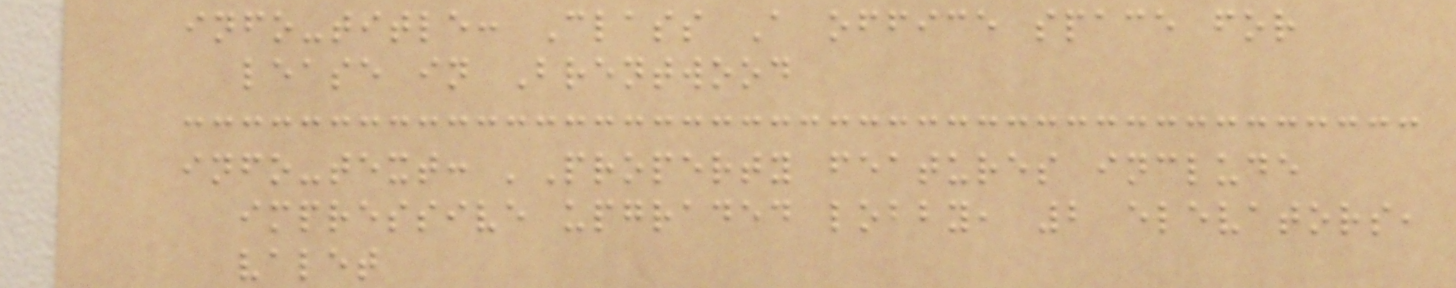info-title: Class A office space for
lease in Brentwood
info-text: 'Property features include
impressive upgraded lobby, 2 elevators,
valet
